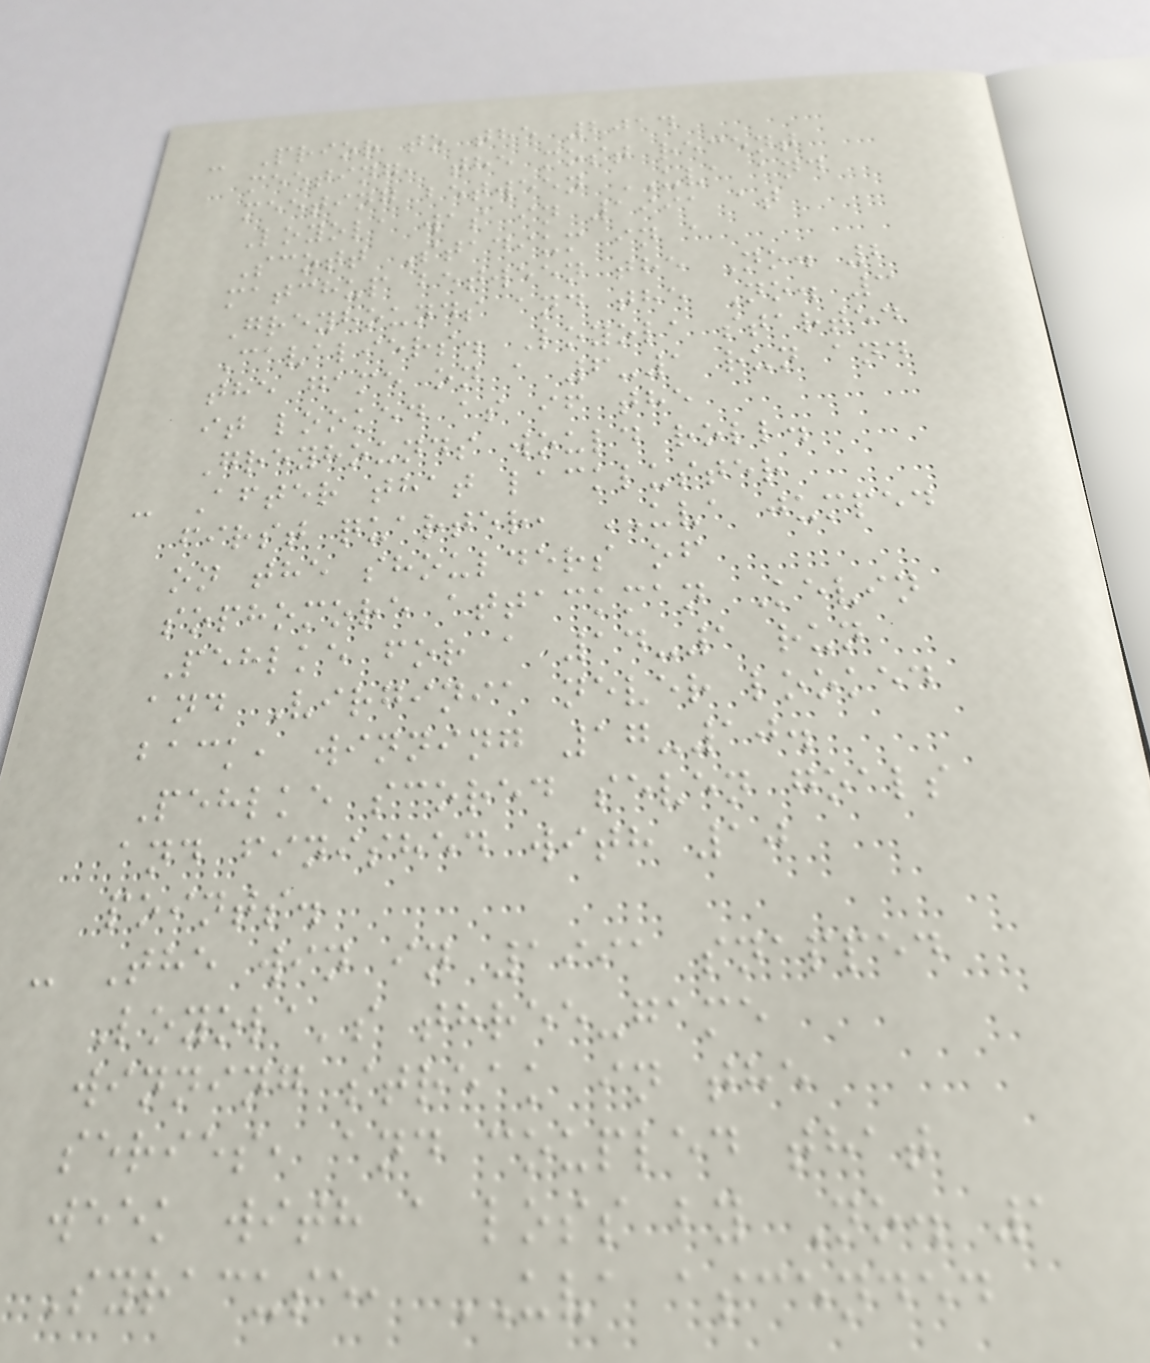- Prior to the 2014
meeting, the most recent
meeting between UVA and
Loyola was in 1991 at
Scott Stadium in a
matchup between the No. 2
Greyhounds and the No. 3
Cavaliers. Loyola started
the game on a 6-1 run and
it looked as if the
Greyhounds would roll.
- After that lackluster
first quarter, UVA jumped
on the shoulders of
sophomore attackman Kevin
Pehlke for a 14-1 run
and Virginia never looked
back, winning 17-10.
Pehlke scored seven goals
and finished with 10
points.
- The win in 1991 snapped
Loyola's three-game
winning streak in the
series, and coupled that
week with a loss by No. 1
Syracuse, UVA ascended
